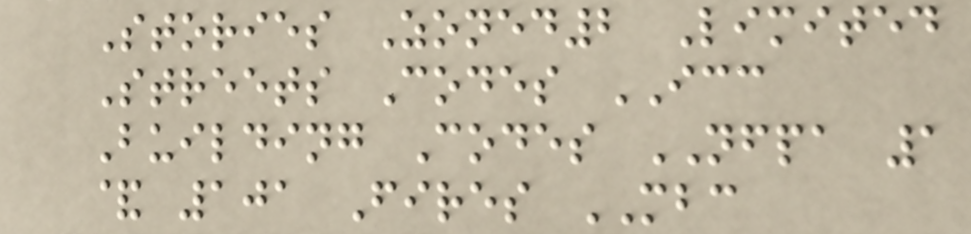Stories Zoned2 Limited
Streets Codes ICC
Building Codes NFPA 1
& 101 Fires MBC
